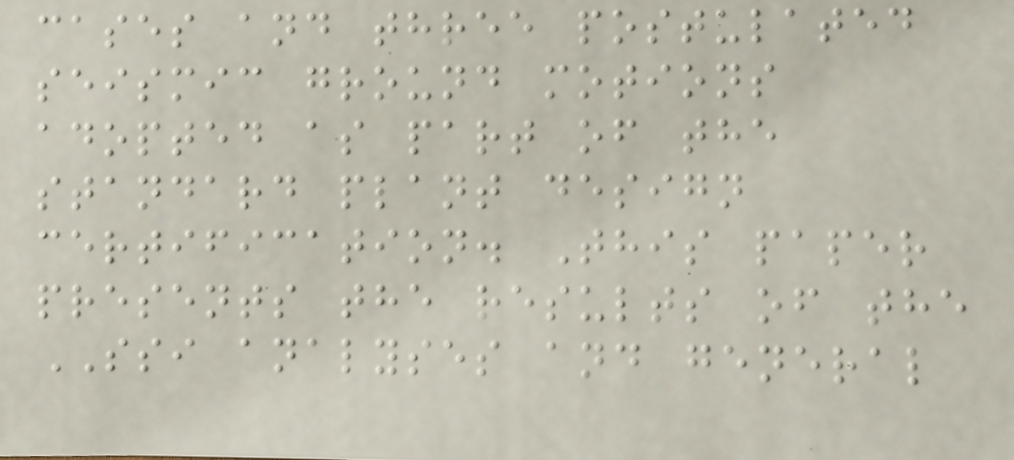cases and three postulated
seismic ground motions
adopted as part of the
standard plant design
certification. This paper
presents the results of the
SSI analyses and general
